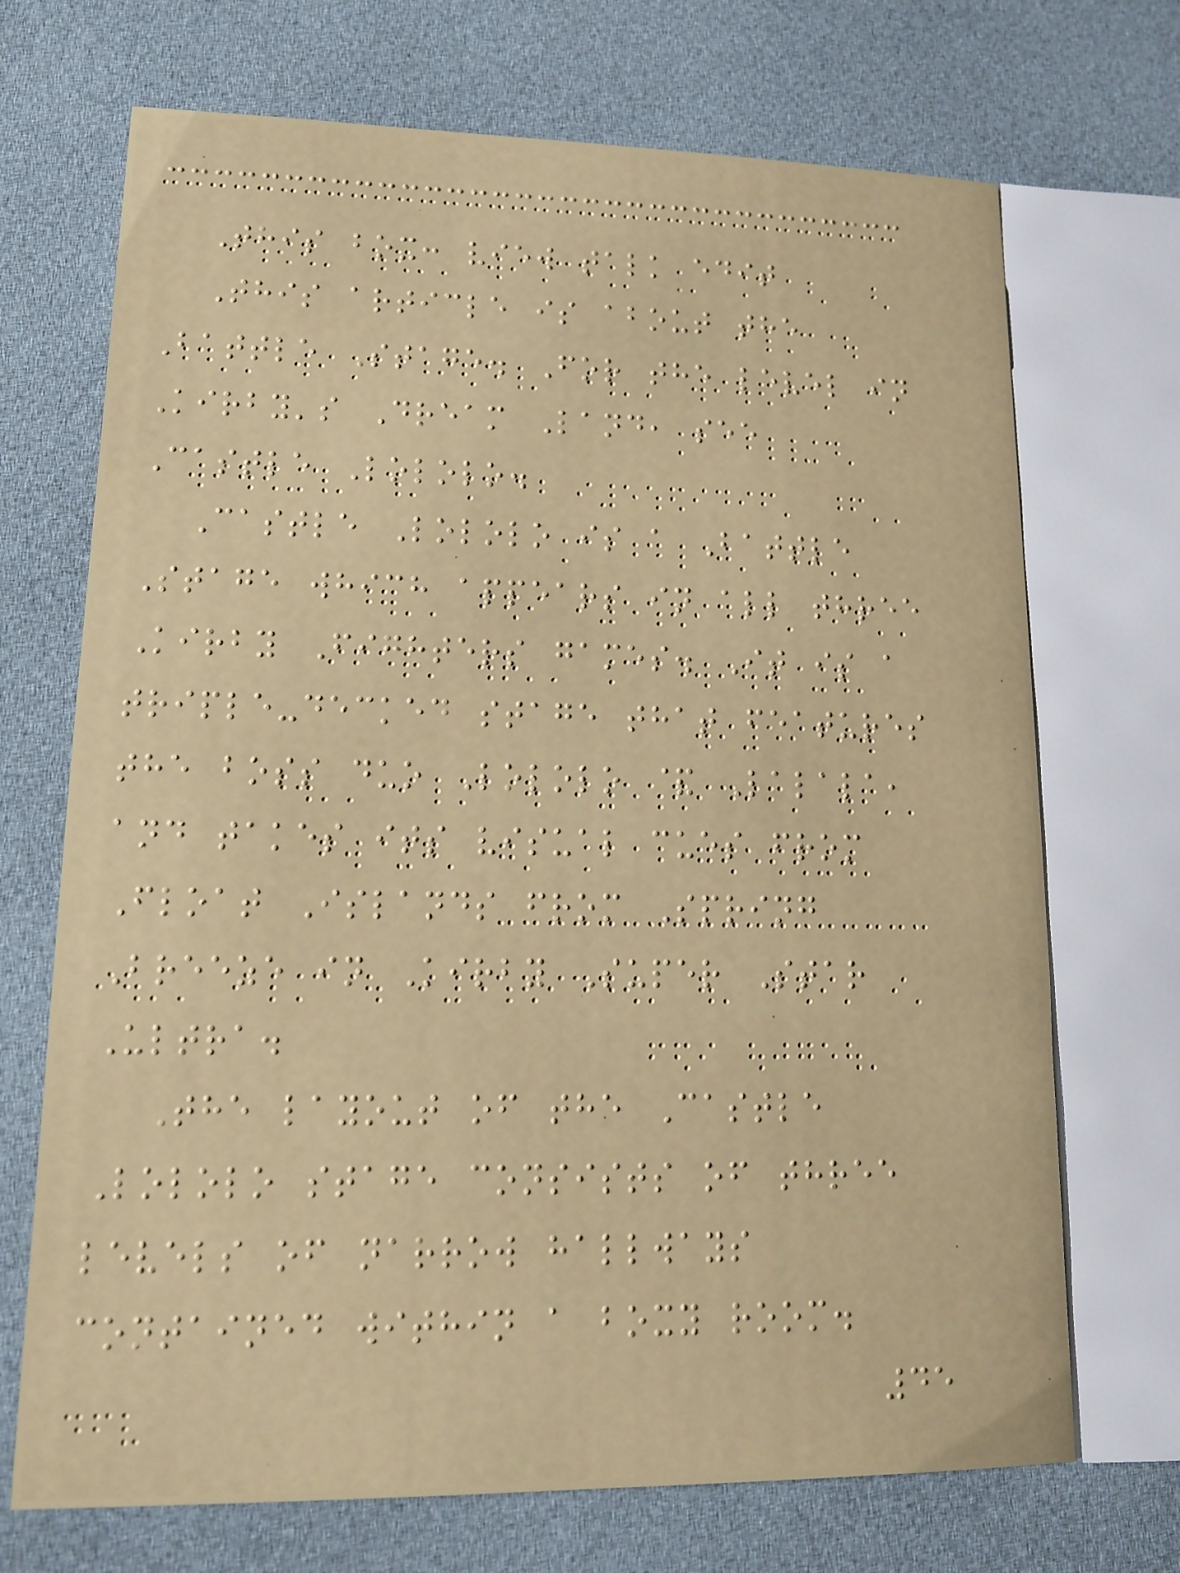This box: view talk edit
This article is about the
Battle Stage. For the level in
Kirby's Dream Land, see
Castle Lololo.
Castle Lololo is a Battle
Stage which appears in all three
Kirby Fighters games. It is a
triple-decked stage that features
the boss duo Lololo & Lalala,
and takes its visual cues from
Float Islands from Spring
Breeze in Kirby Super Star
Ultra.
The layout of the Castle
Lololo stage consists of three
levels of narrow hallways
contained within a boxy room.
45
